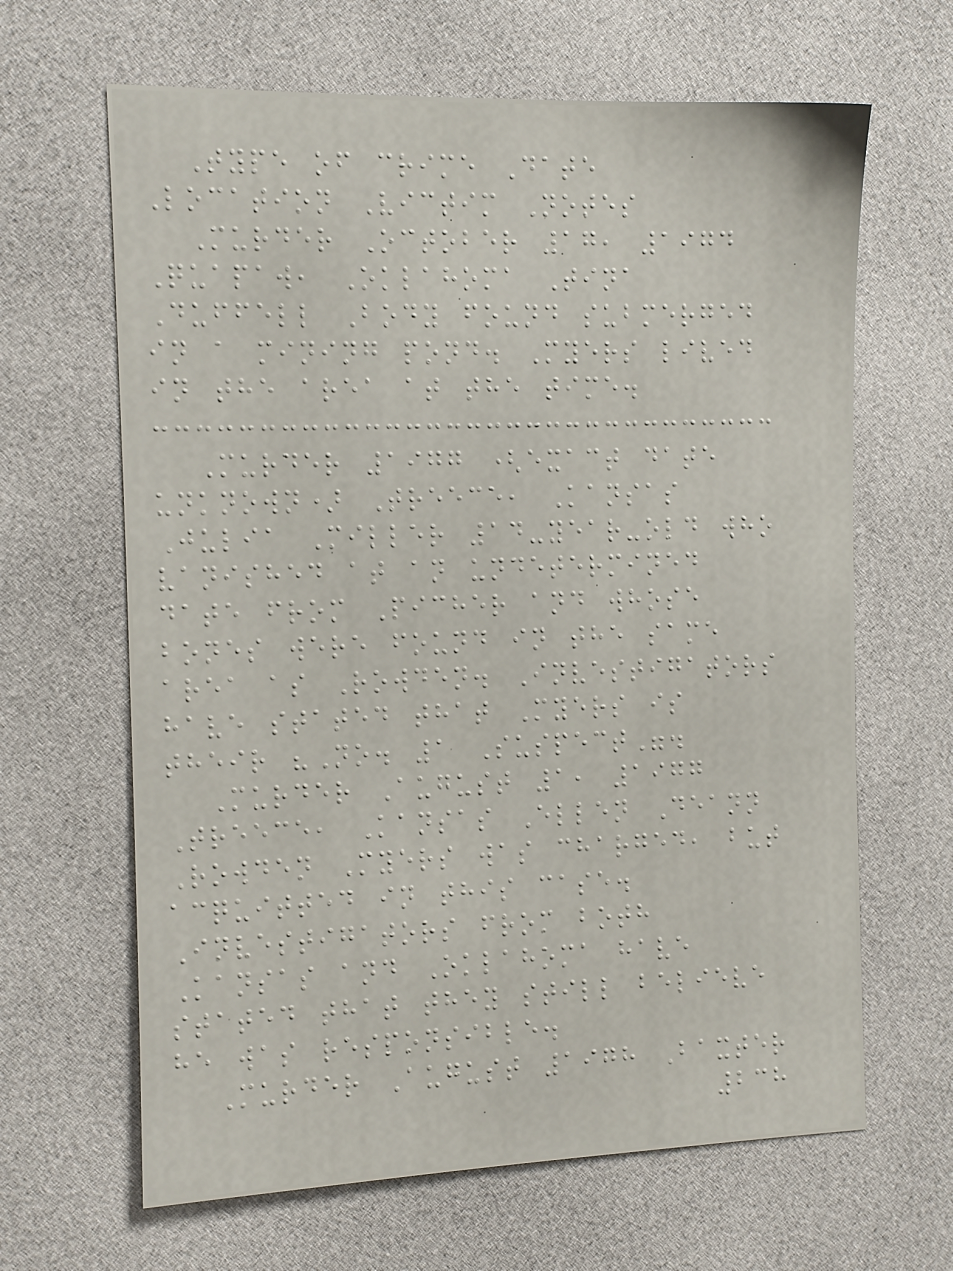Type of crime Date
Location Victim Notes
Murder October 17, 1974
Quapaw, Oklahoma Tina
Duffell Body found submerged
in a mining pond. Myers lived
in the area at the time.
Murder 1977 (exact date
unknown) Treece, Kansas
Julia Miller 14-year-old who
vanished at an undetermined
date from Picher and whose
bones were found in the same
area as Rowden. Investigators
have stated that Myers is
their "No. 1 Suspect".
Murder August 1, 1977
Treece, Kansas Ellen Deann
Rowden Myers was charged, but
acquitted in this case.
Investigators from both
Kansas and Oklahoma have
stated that they still believe
he was responsible.
Murder August 1978 Baxter
238
